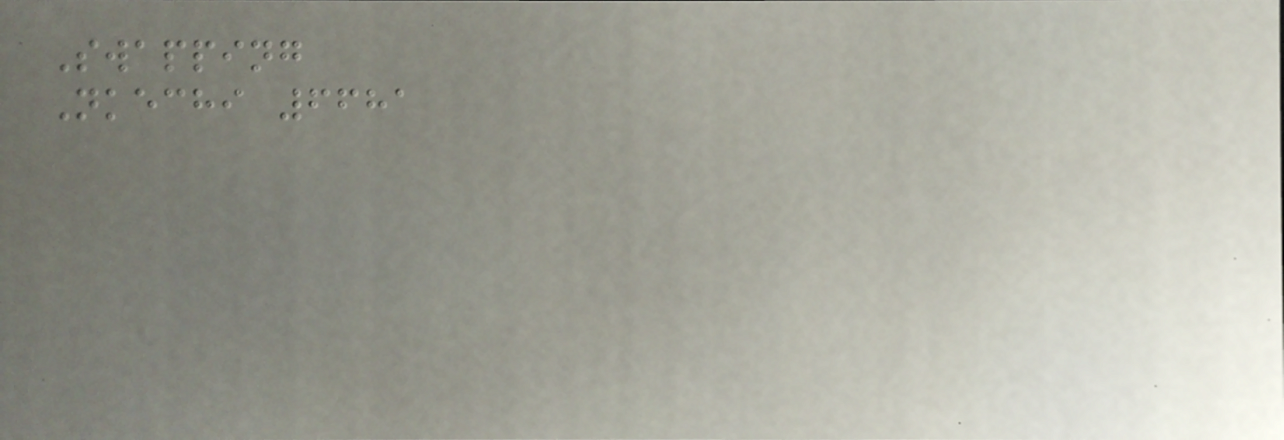Swapping
Nkechi 6681
